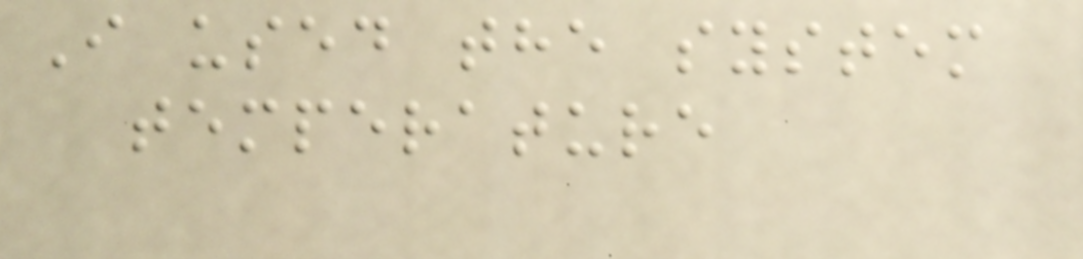I used the system
temperature
